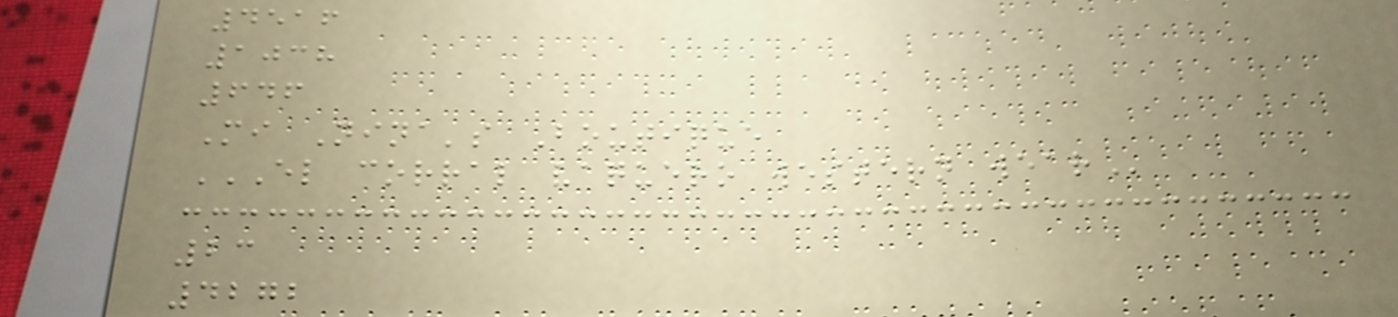4516
1038
646
Mi Nina's Boutique
EL CORRAL VAQUERO WESTERN WEAR
23
4272
